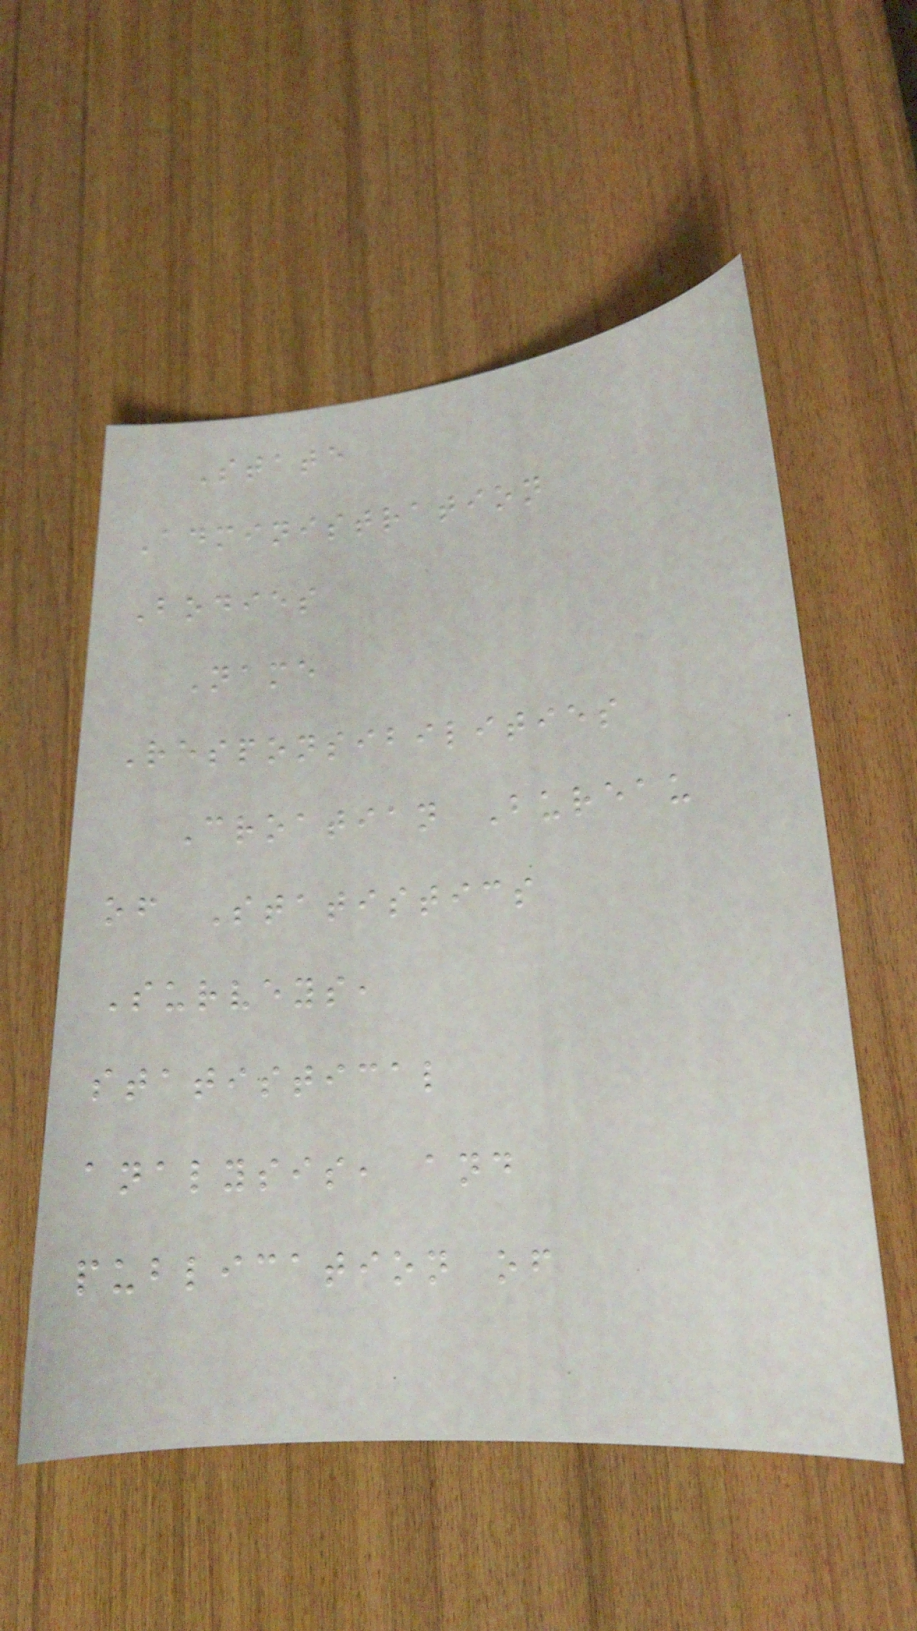State
Administration
Bodies
Name
Responsibilities
Croatian Bureau
of Statistics
Surveys,
statistical
analysis, and
publication of
